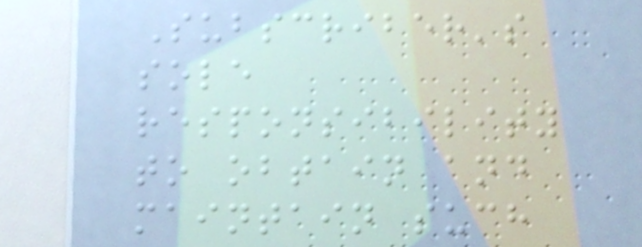Subscriber's
sole
responsibility
to obtain and
maintain such
